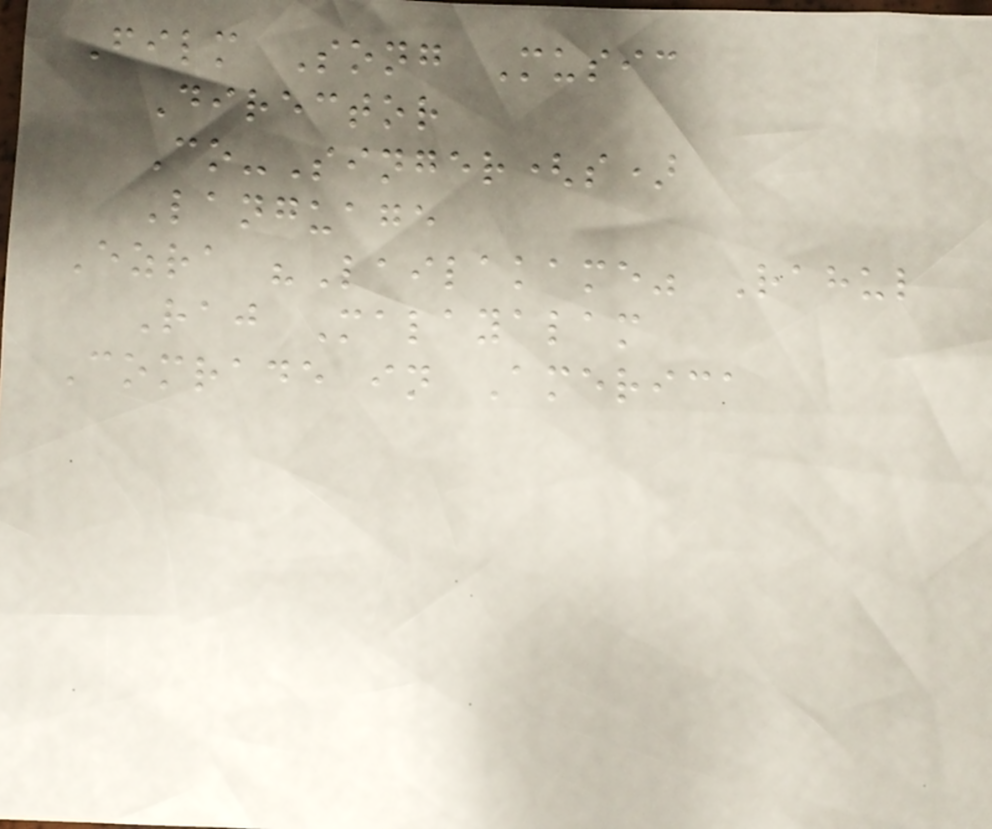Film Song Music
Director
Co-Singer(s)
Language
Ezra "Lailakame" Rahul
Raj Malayalam
Comrade in America
